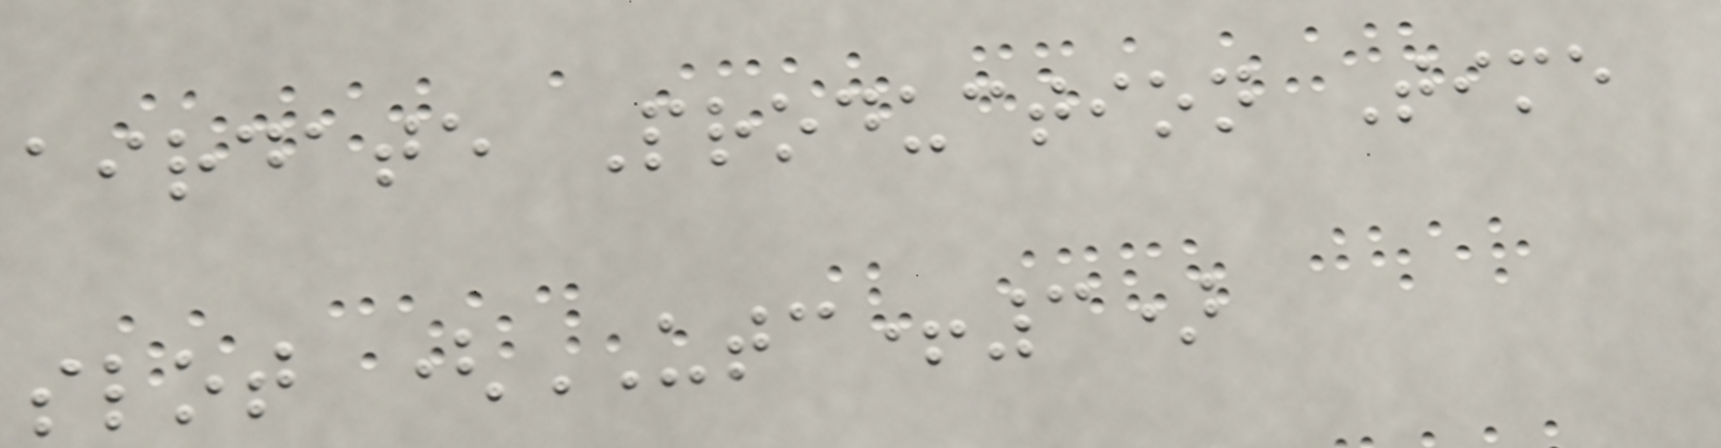airdate Production Time
slot (UTC+3)
